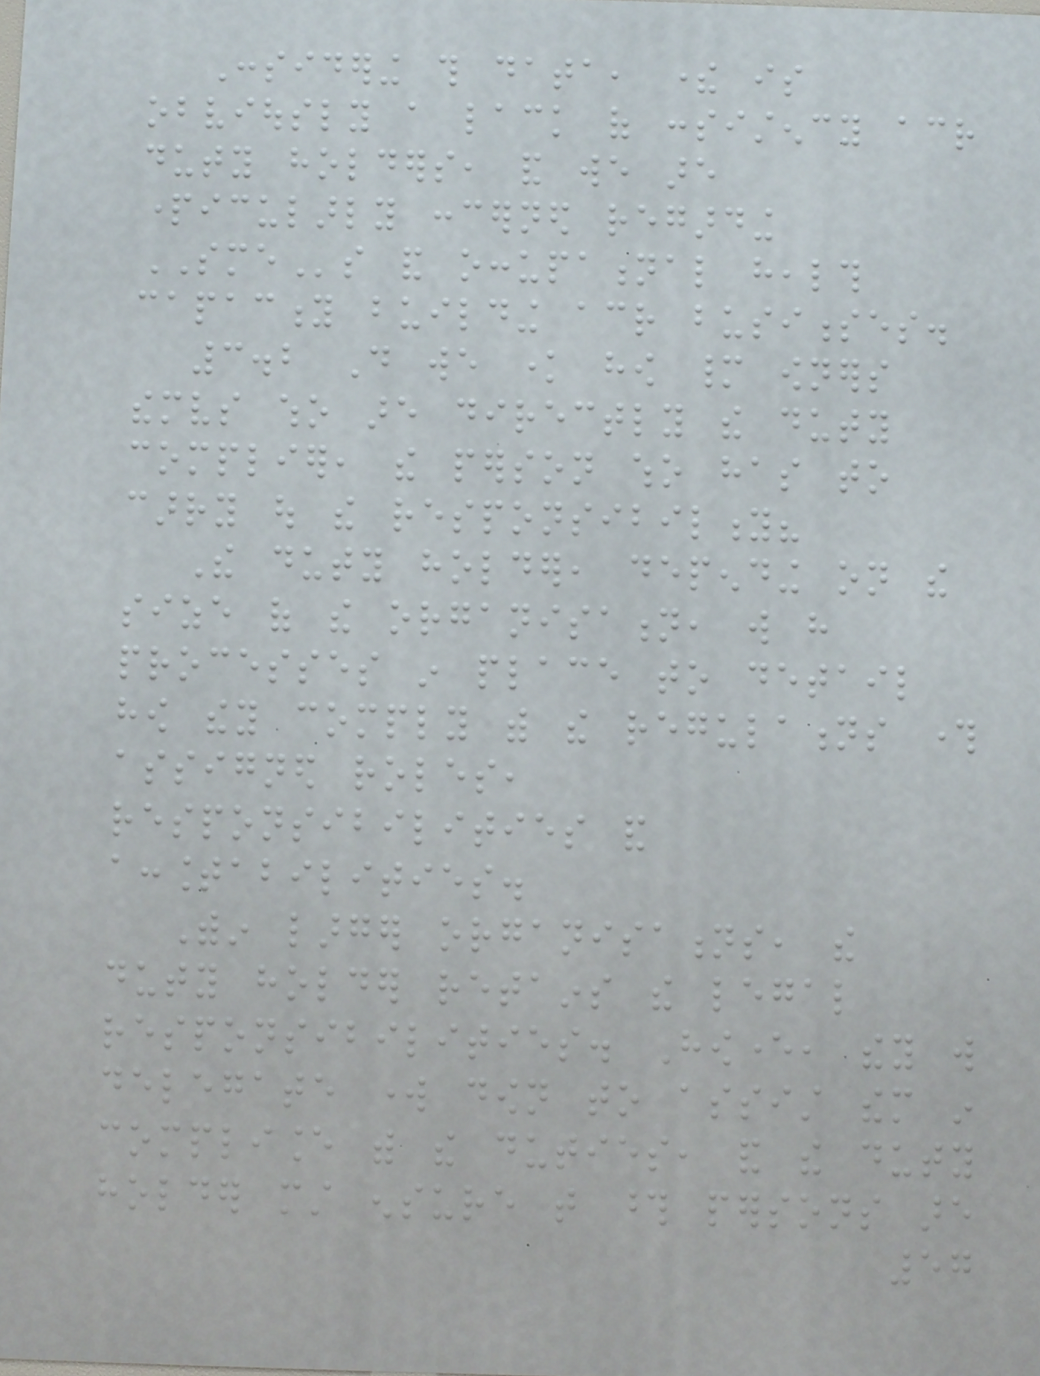Considering this data, there is
obviously a lack of consistency across
duty holders, and we are
particularly concerned regarding
SMEs and occupational health
capacity building across businesses.
3.2 Do we know how many owners
themselves who are directly the duty
complier, the person who has to
carry out the responsibility?
The duty holder, depending on the
size of the organisation, will have
processes in place to detail
how they comply with the regulations through
assigned roles,
responsibilities and
accountabilities.
Within larger organisations, the
duty holder retains the legal
responsibilities. However, they will
delegate work down to assist them in
compliance with the duties, and the duty
holder must ensure that those persons are
57
